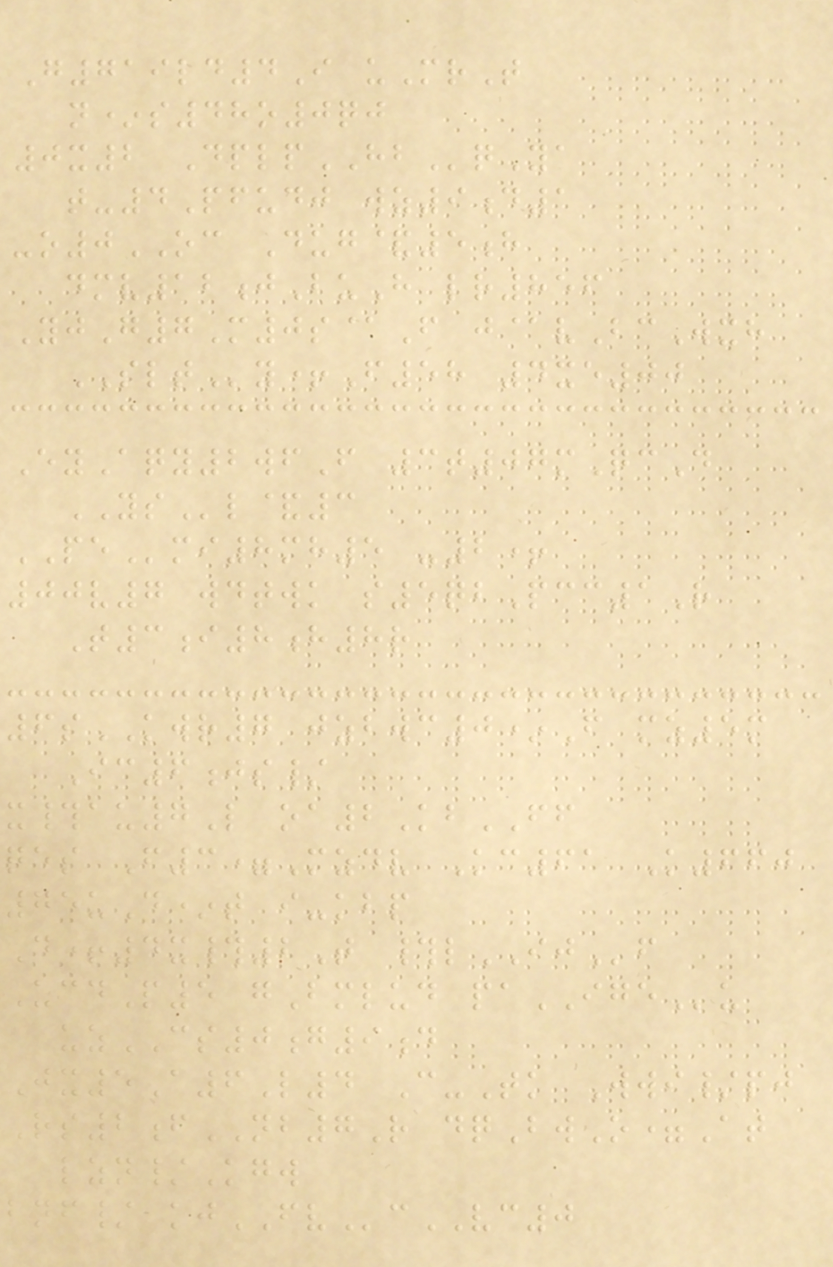G719ld4I uMrT
n*s48o0qj
0x2 DplpHBqYa
t-4Pfudj wz9d1
-o0OC Dug&5h
dmv12jBuH lr856
YjG7M0s@F j@vBcWxh
SLTy+F58 4xe00
EyAqy2wfF 3t07mQcD
YSl&3
PEmi8mh5 -2+
00v7 wdtwk s5qbPcc1R
T3i8h8r
6sKWR7 jzbwc0*F mz5m
Ic6js/
x#au7L oa2KbFF
qes F3=Mzdv Kc61 K660
75uD*t i-kbp
D+4x#2T #lIJf
UcdP5 gBmlud paIGEu
uzCS0g9d
Jx5A6L4 C-Tk Wwi/pj
Rs2fNB7R dqBwO=At
lzn/Kgw
bnf/ kjFVcVC0
